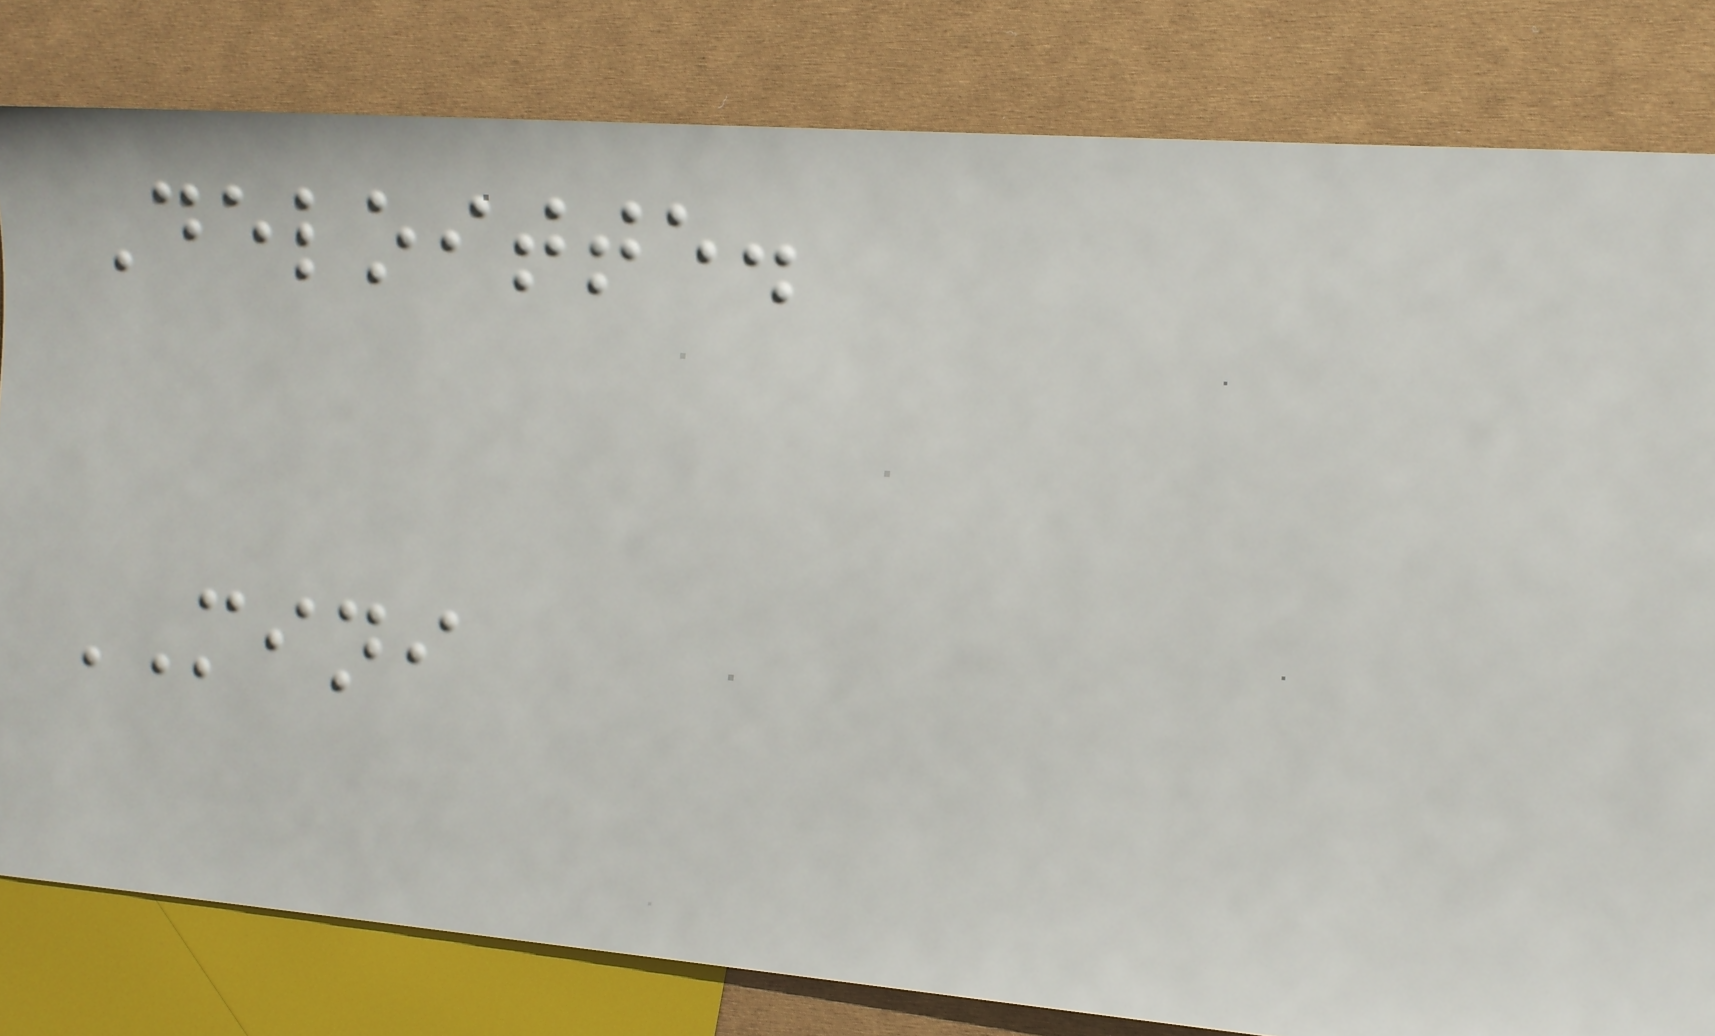Deloitte.
MINI
